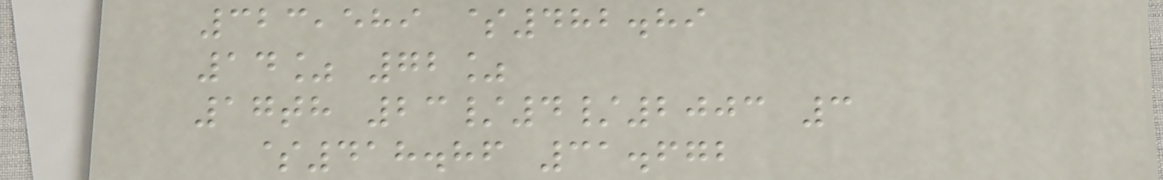323,589 $482.89
14% 72%
17th 23/4/2003 3
$418.86 31.672
